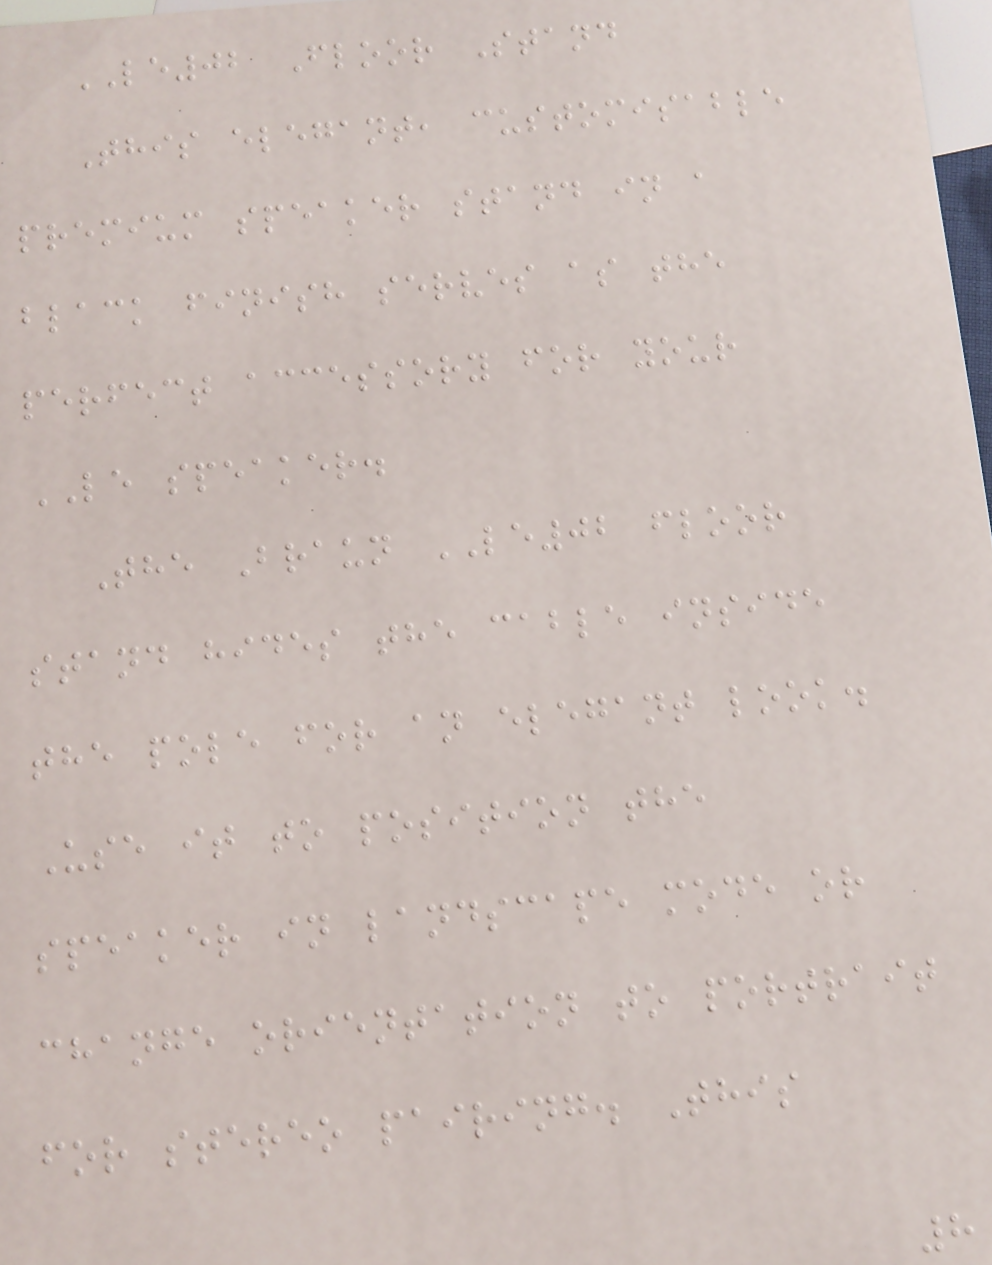LE02 Floor Stand
This elegant, customisable
premium speaker stand in a
black finish serves as the
perfect accessory for your
LE speaker.
The Braun LE02 floor
stand hides the cable inside
the pole for an elegant look.
Use it to position the
speaker in landscape mode or
change orientation to portrait
for stereo pairing. This
8
